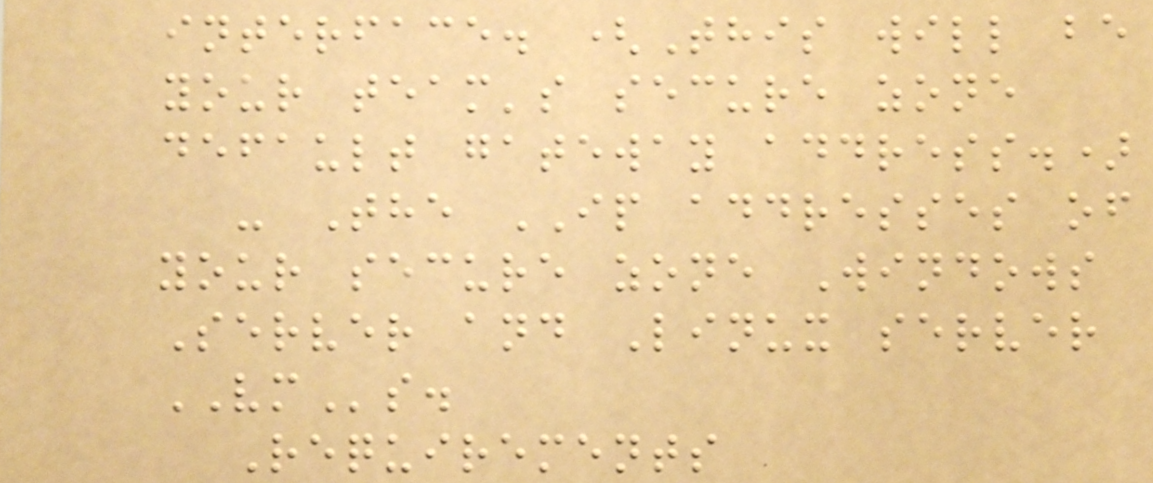interface. (This will be
your team's secure zone
default gateway address.)
- The IP addresses of
your secure zone Windows
Server and Linux server
VMs.
Requirements
